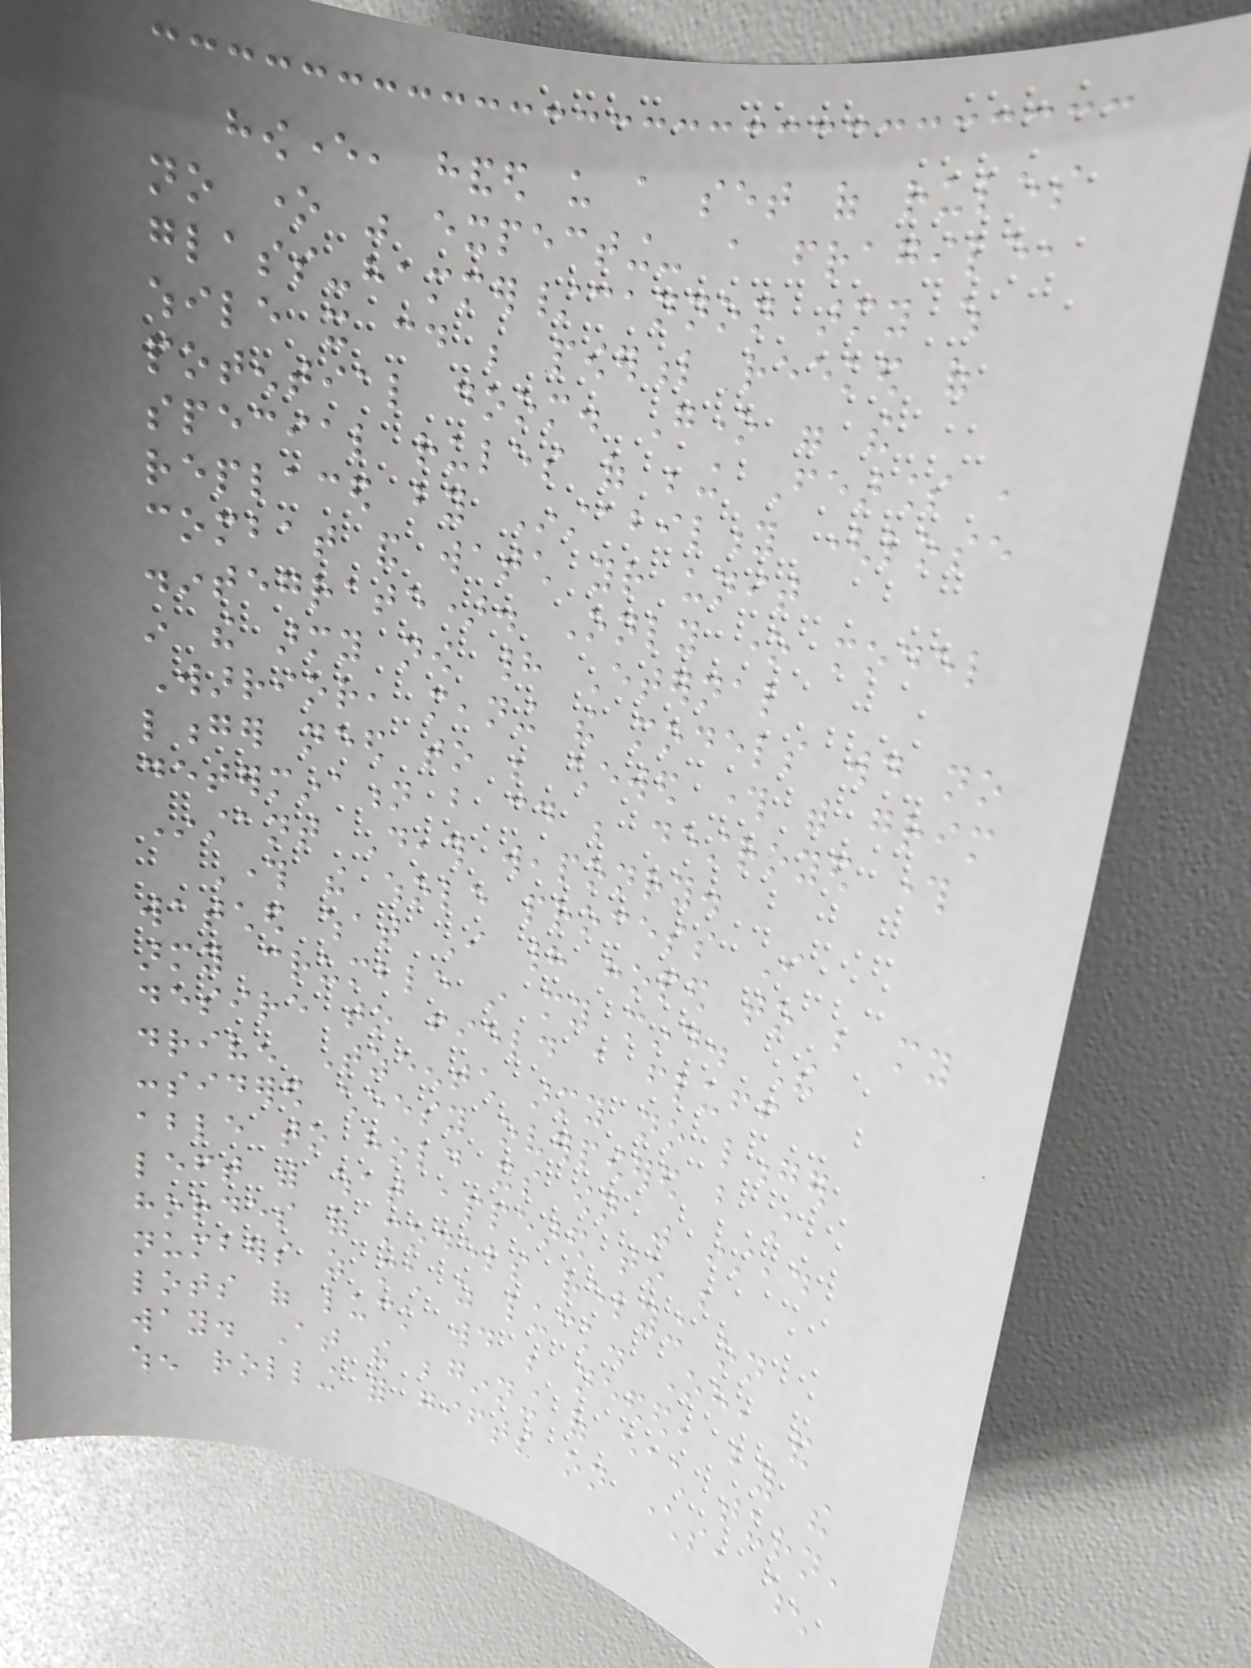however, handed us a set of rules
no one was expecting- a fragile,
glass-hammer/cannon army which
while it could be powerful reeked of
potential doom. Gone were the
special rules of being Fearless ,
replaced by Instability (lose
combat and watch your unit
disintegrate). Only one model
in the army now had Eternal
Warrior, meaning the models would no
longer need to be chewed through with grim
determination but could be destroyed through
Instant Death weaponry.
Through the whole process I
watched what I had hoped to be my
army crumble in my mind. The
desire to field a fluff
driven Tzeentch army no longer
considered cheesy overpowered but still
able to hold its own was instead
left with what appeared to be
hordes of models relying on
numbers as much as luck. Oh, and
lots of luck would be needed, by the
way. At the beginning of each turn,
when rolling for gifts on characters, when
